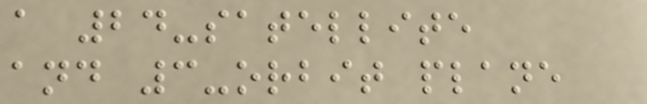a 24-satellite
and 3-orbit plane
